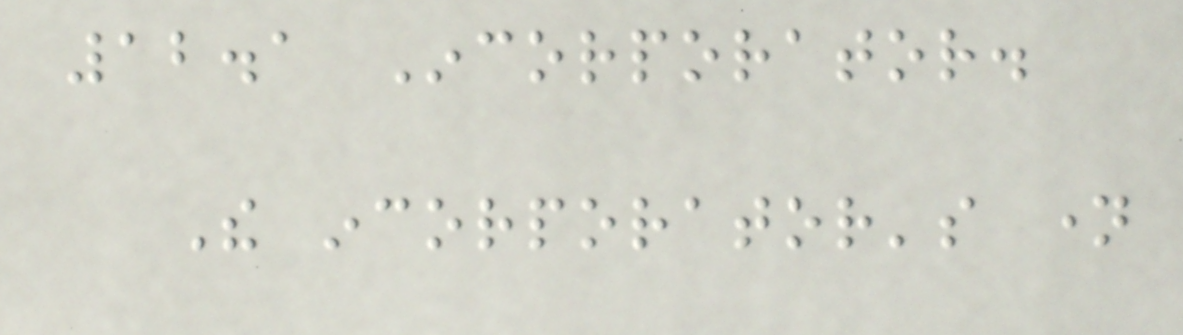12.1 Incorporator.
The incorporator's name
